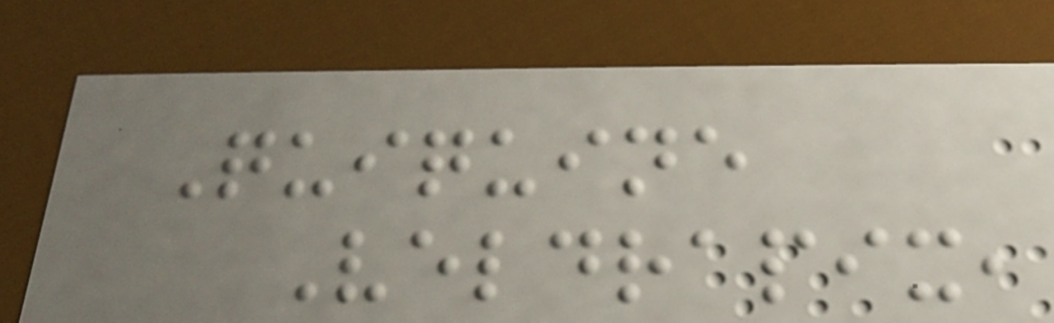Quiquine
Veldrapix,
